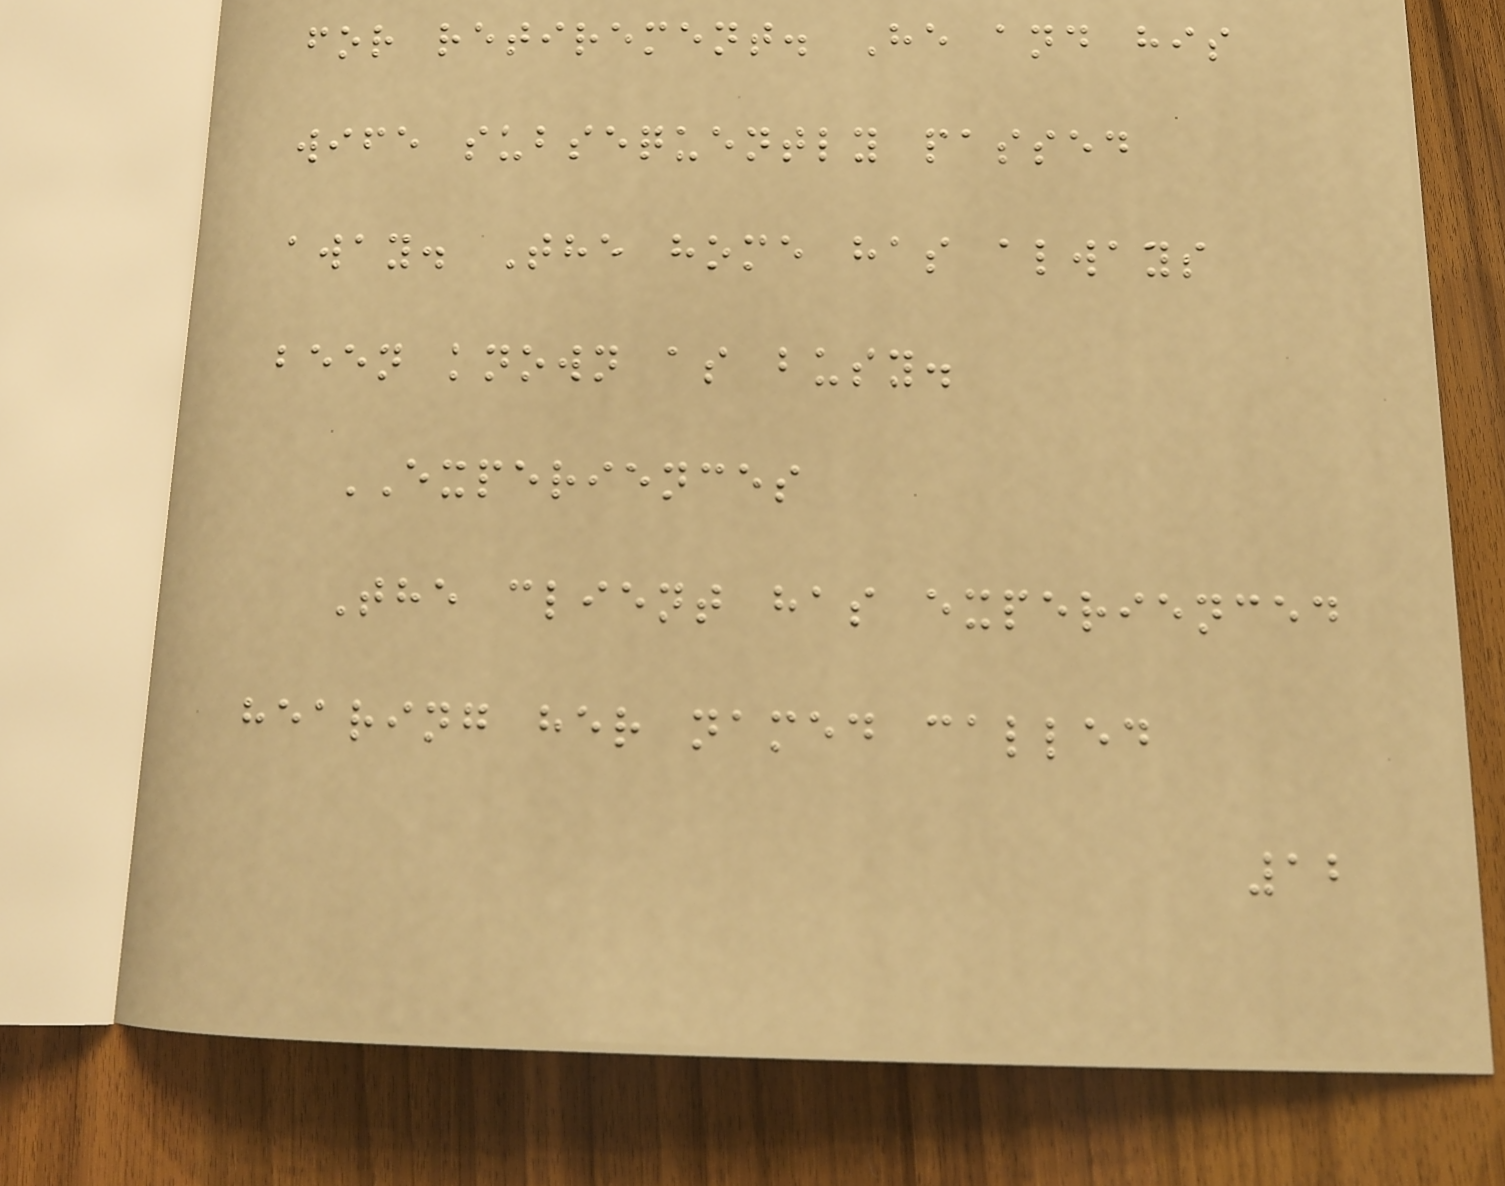for retirement. He and his
wife subsequently passed
away. The home has always
been known as busy.
EXPERIENCES
The client has experienced
hearing her named called
12
